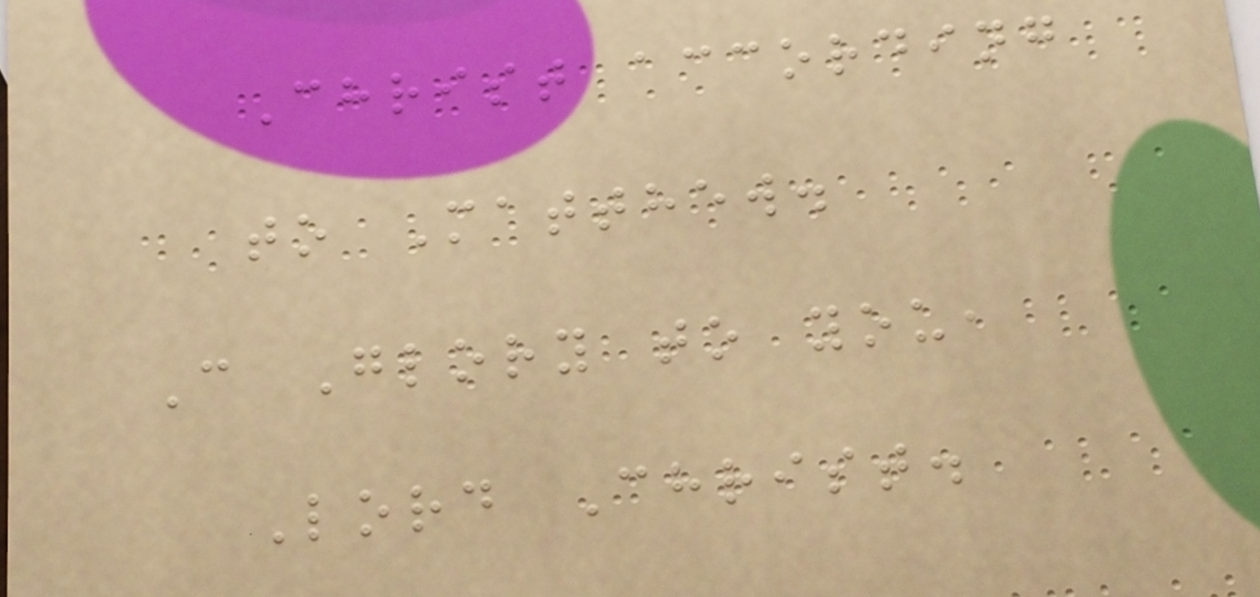Christ according
to Matthew.
C Glory to you,
Lord Christ.
